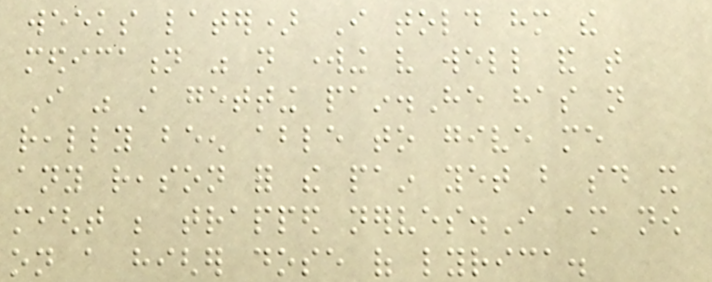weeks later) I told him the
medication was not working very well and that
I was still getting pain.He has not
really been able to give me
any reason for the pain yet but said it
might be trapped nerves.I am now
on a higher dose of lyrica.
